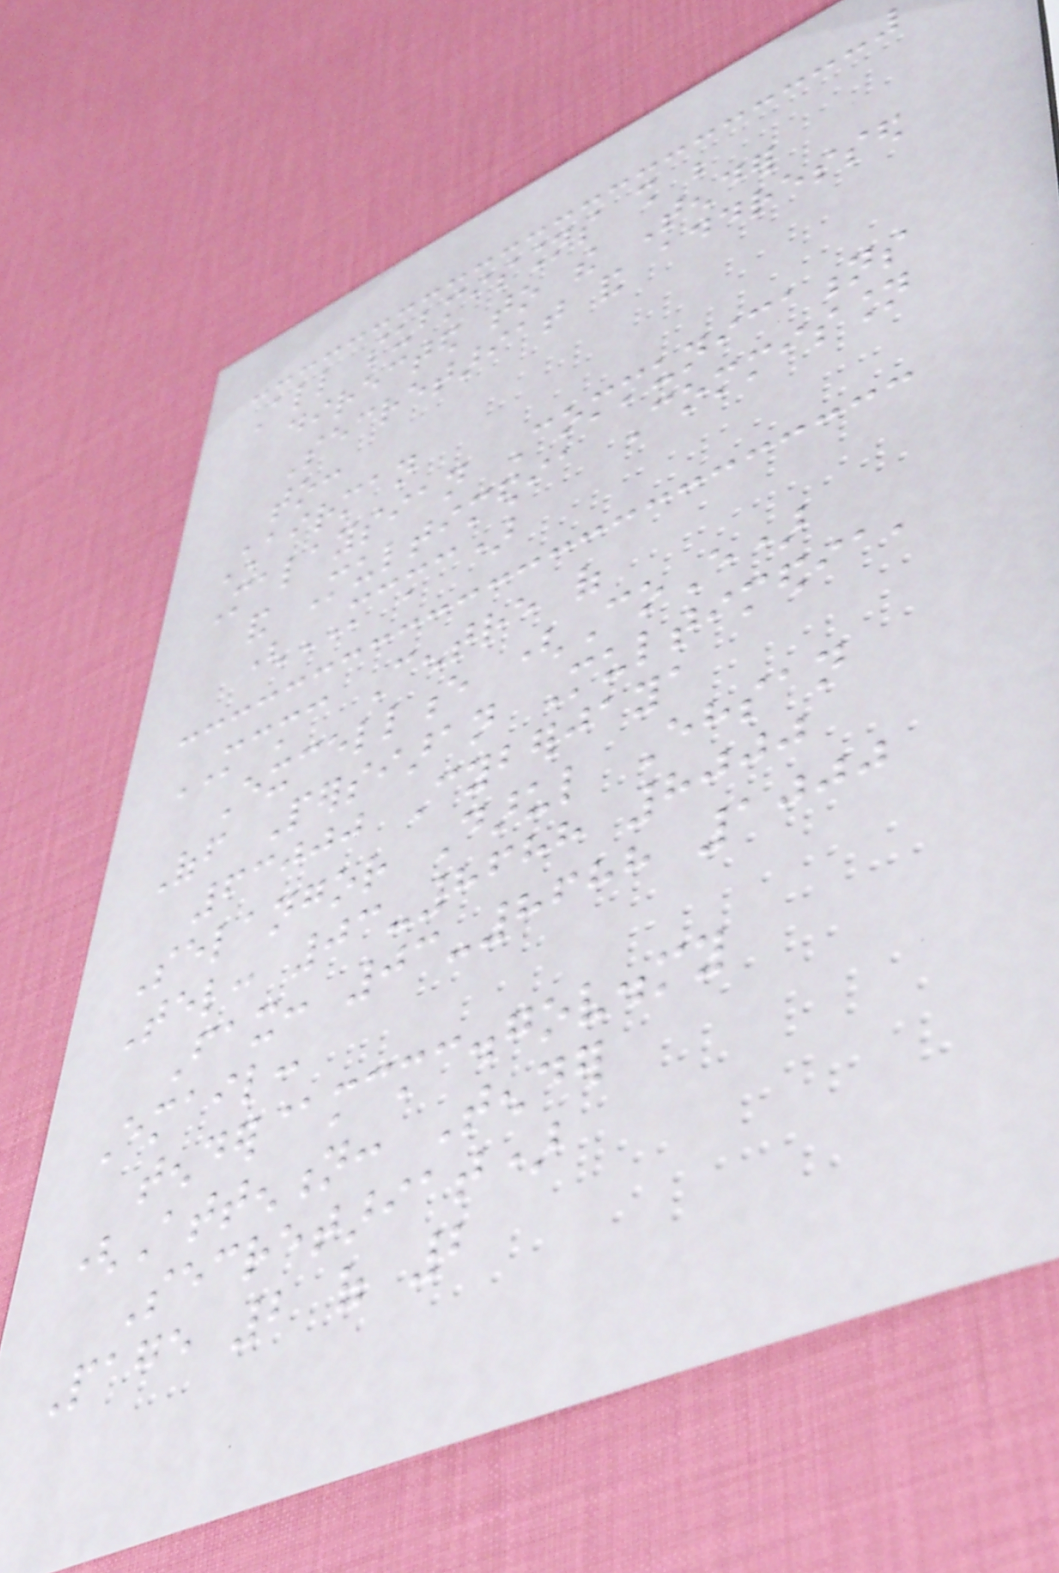All submissions shall be
directed to the Tender
Secretariat and addressed
to:
Chairman
Malaysian Communications
and Multimedia Commission
(MCMC)
MCMC Centre of
Excellence (CoE)
Off Persiaran Multimedia,
63000 Cyberjaya
Selangor Darul Ehsan
Tel: 03-8688 8000
Fax: 03-8688 1000
Email:
tender@mcmc.gov.my
(Attention: Tender
Secretariat)
Page 2 of 2
